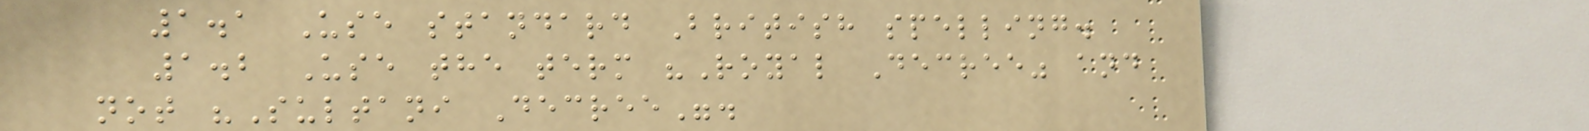1.1 Use standard British spelling.
1.2 Use the term "Royal Decree" and
not "Sultani Decree".
